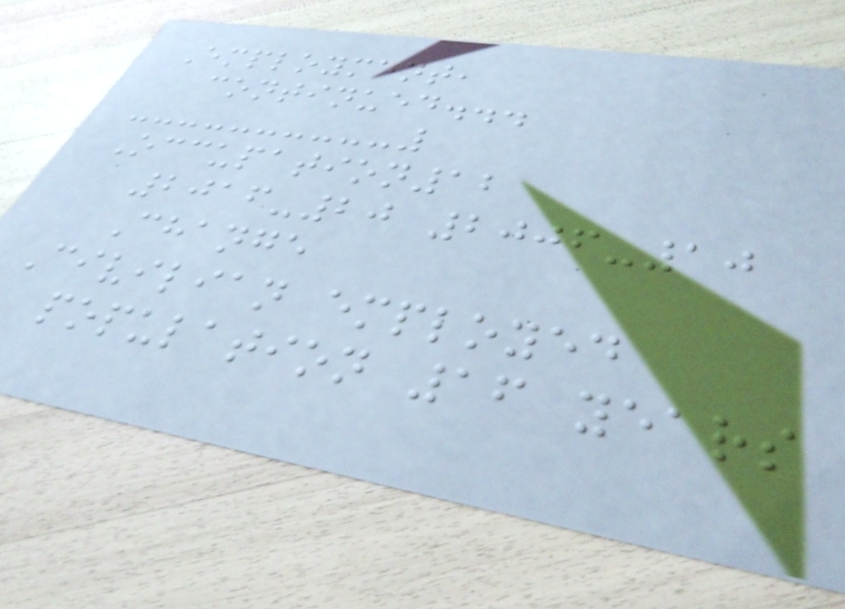Employment,
continued...
Occupation12
2016-20 2006-10
Change
Civilian employed
population 16 years
